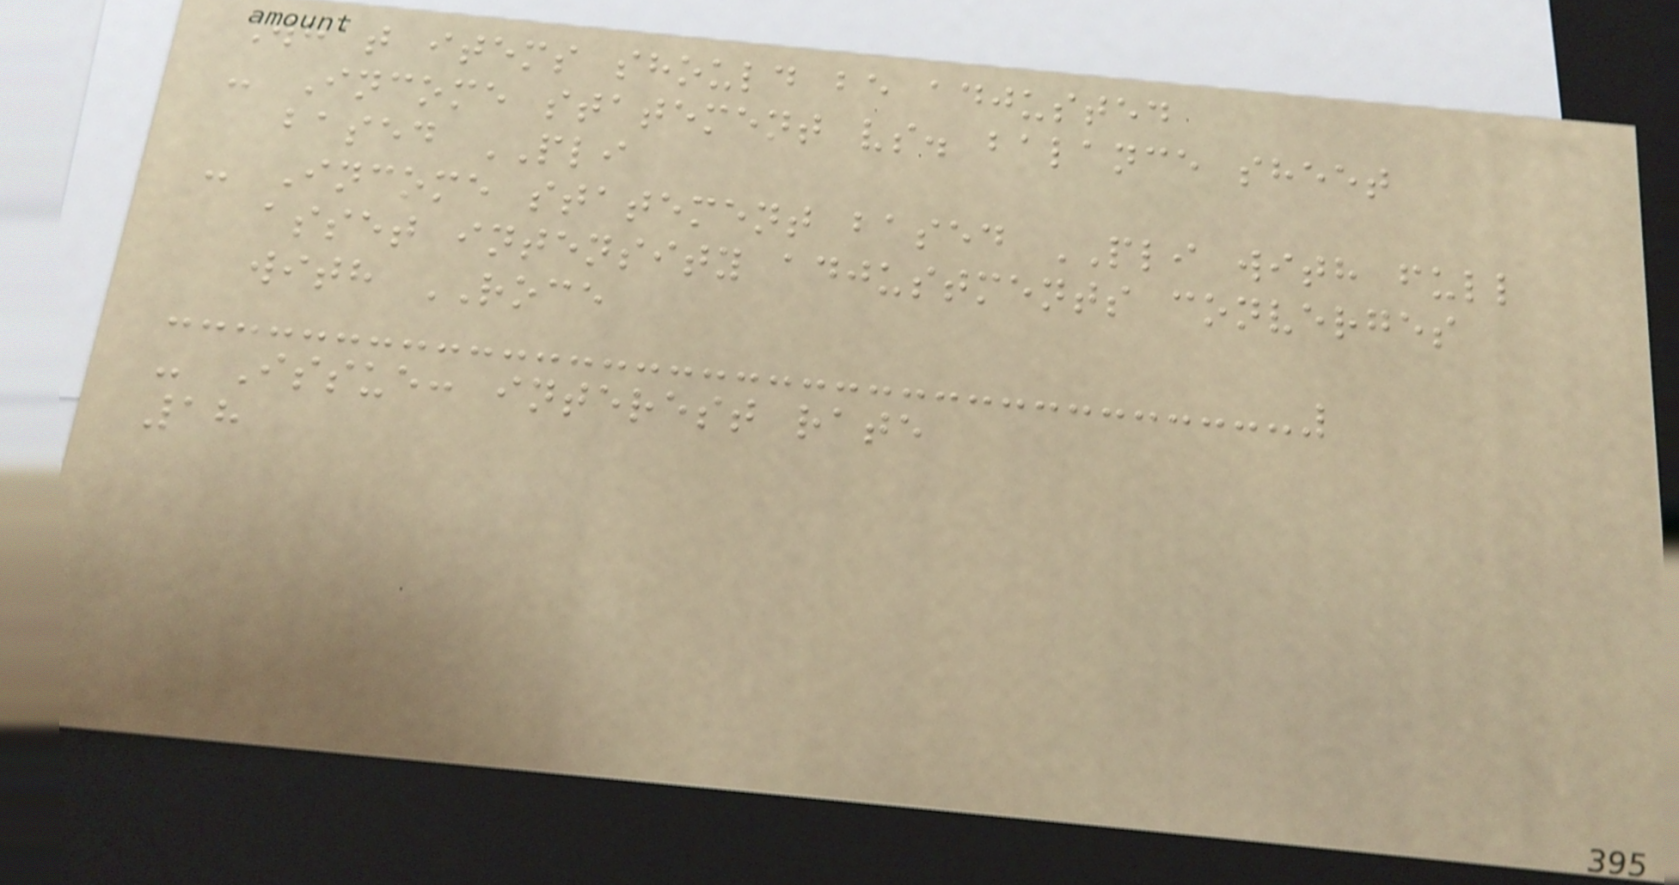What items should be adjusted
- Income statement vs. balance sheet
based PLI
- Income statement based PLI with full
asset intensity adjustments converges
with ROCE
- Issue: interest rate
18
